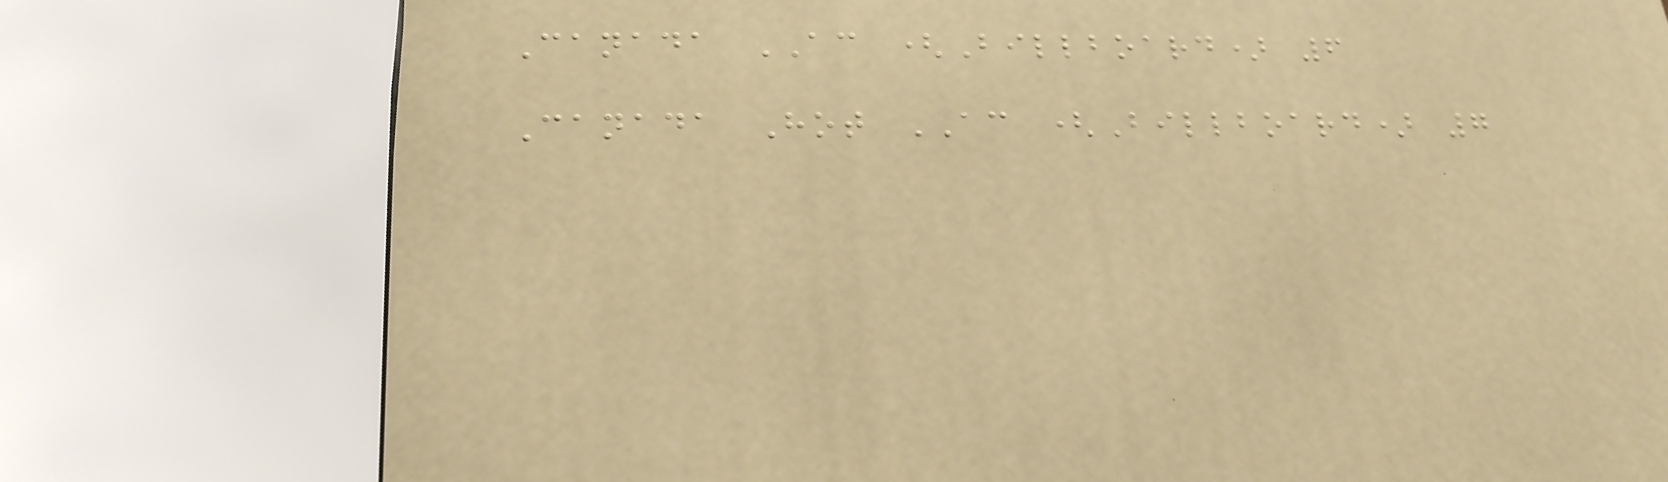Canada AC (Billboard) 6
Canada Hot AC (Billboard) 7
